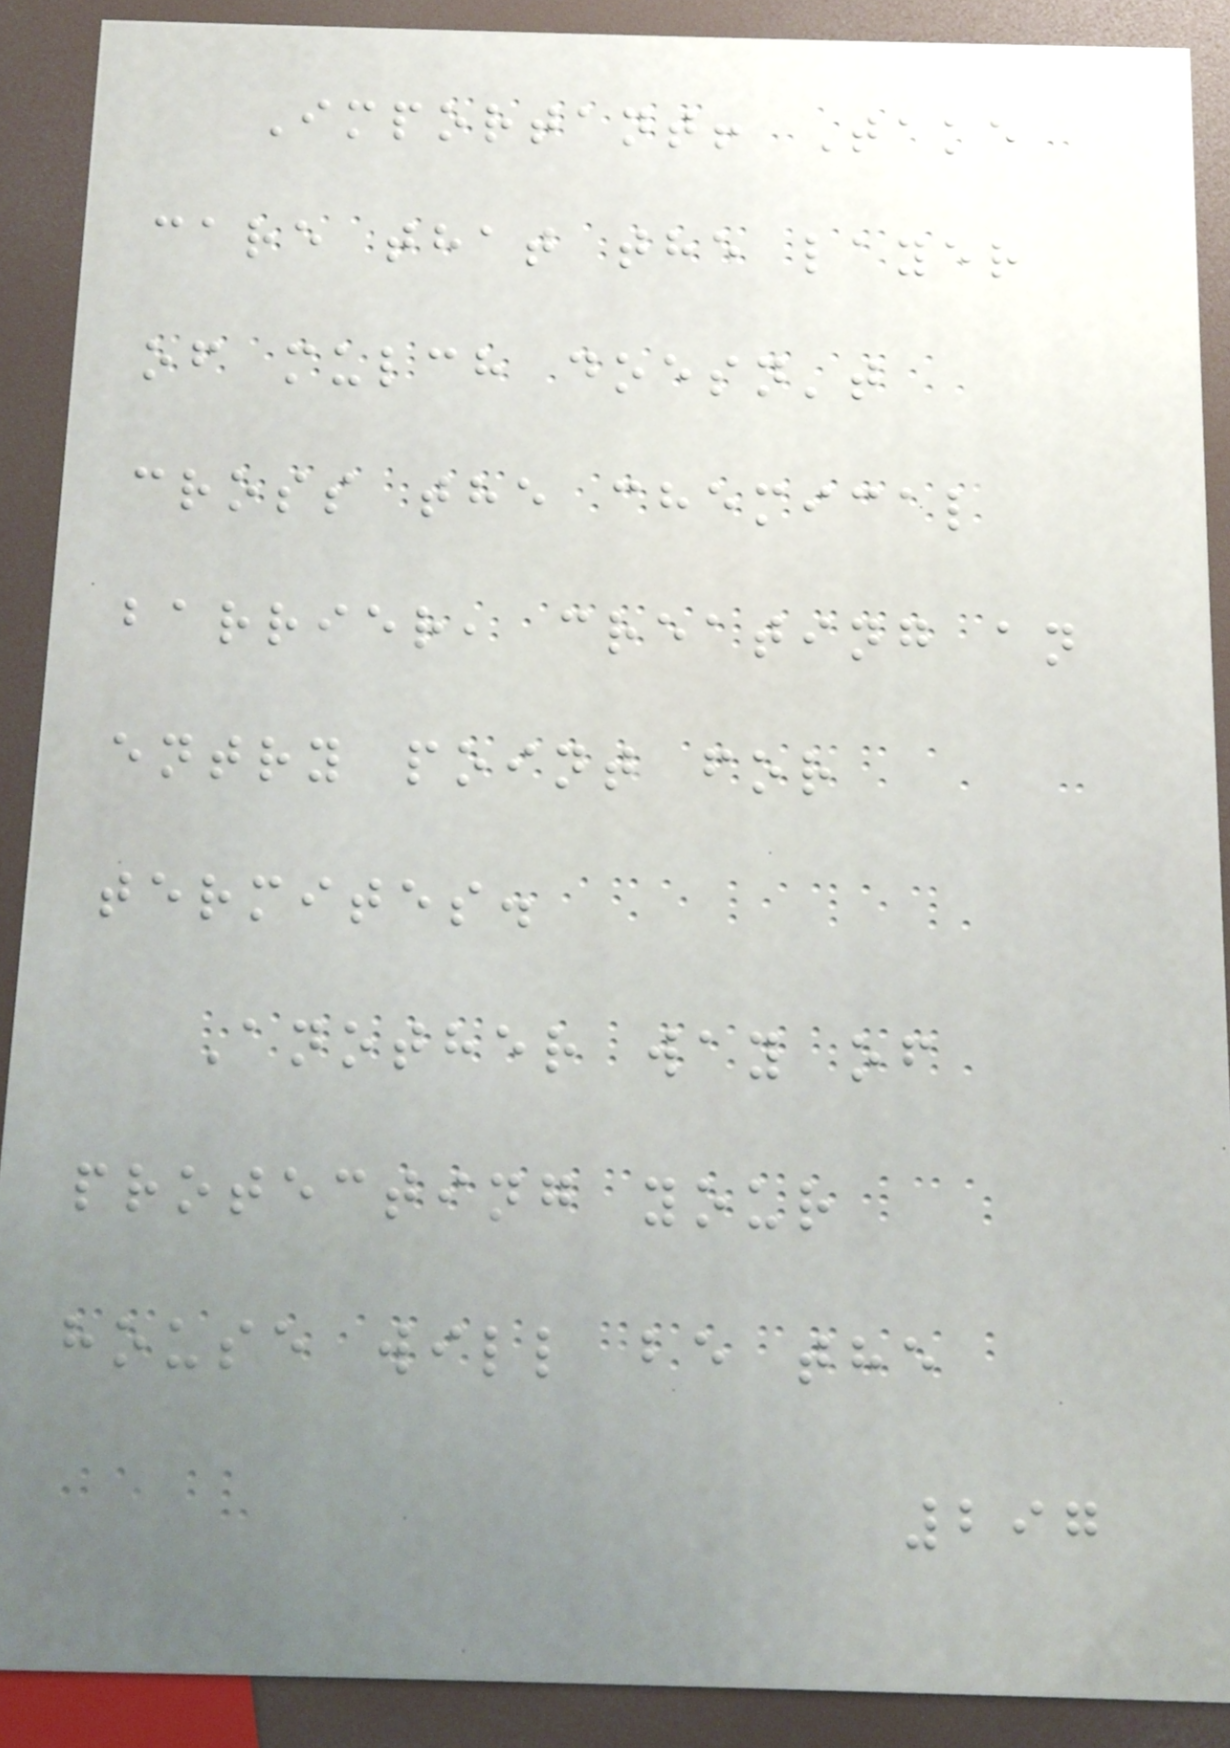Important! Take
care that the layer
of mulch doesn't
cross the chemical
barrier, creating an
entry point for
termites.
Another way of
protecting your
house will be the
297
